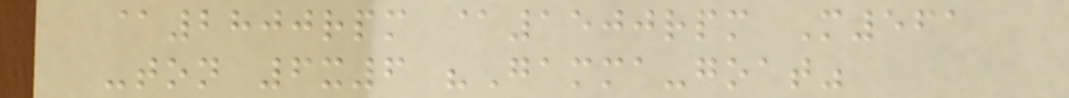@2800rpm @1500rpm M561
-ton 6x6 "Gamma-goat"
